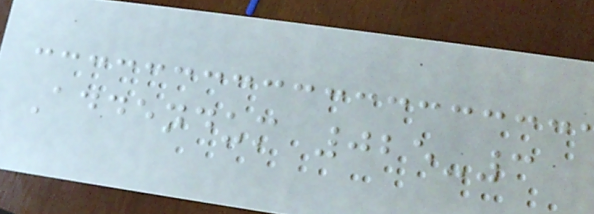Addendum 025-3
